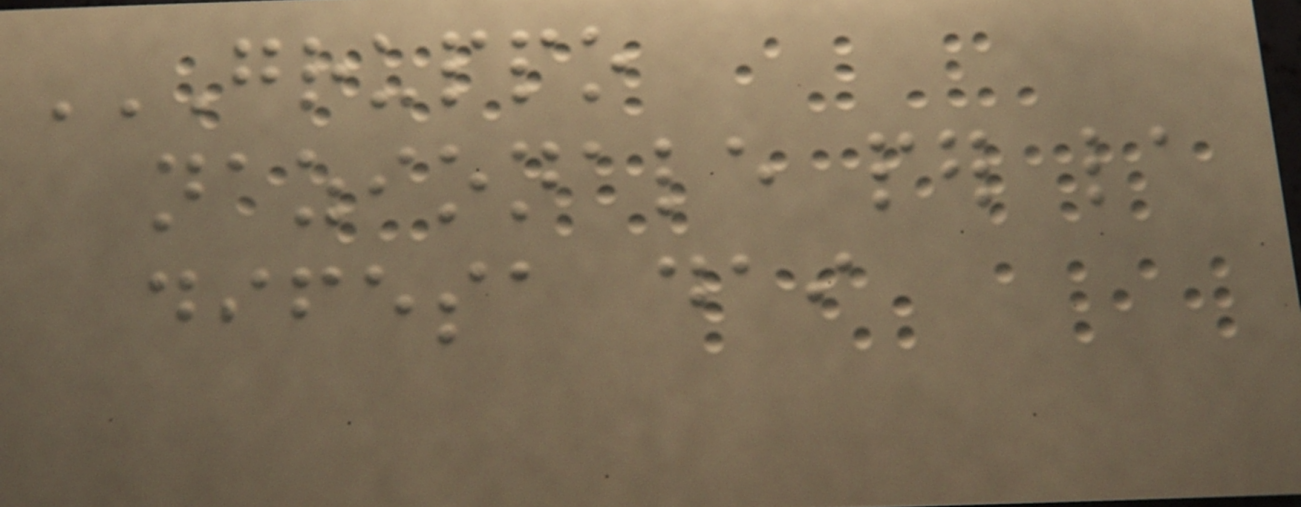GRUPPO
NAZIONALE PER LA
DIFESA DAI
